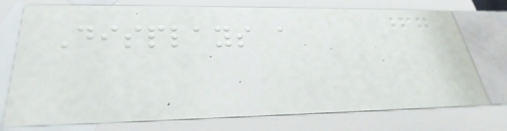Displays a
